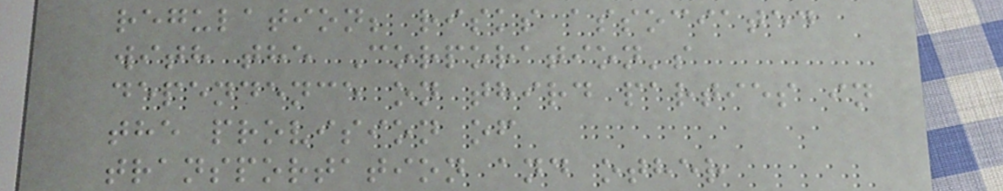regulation; risks associated
with the Corporation's
dependence on third parties in
the provision of
transportation and other
